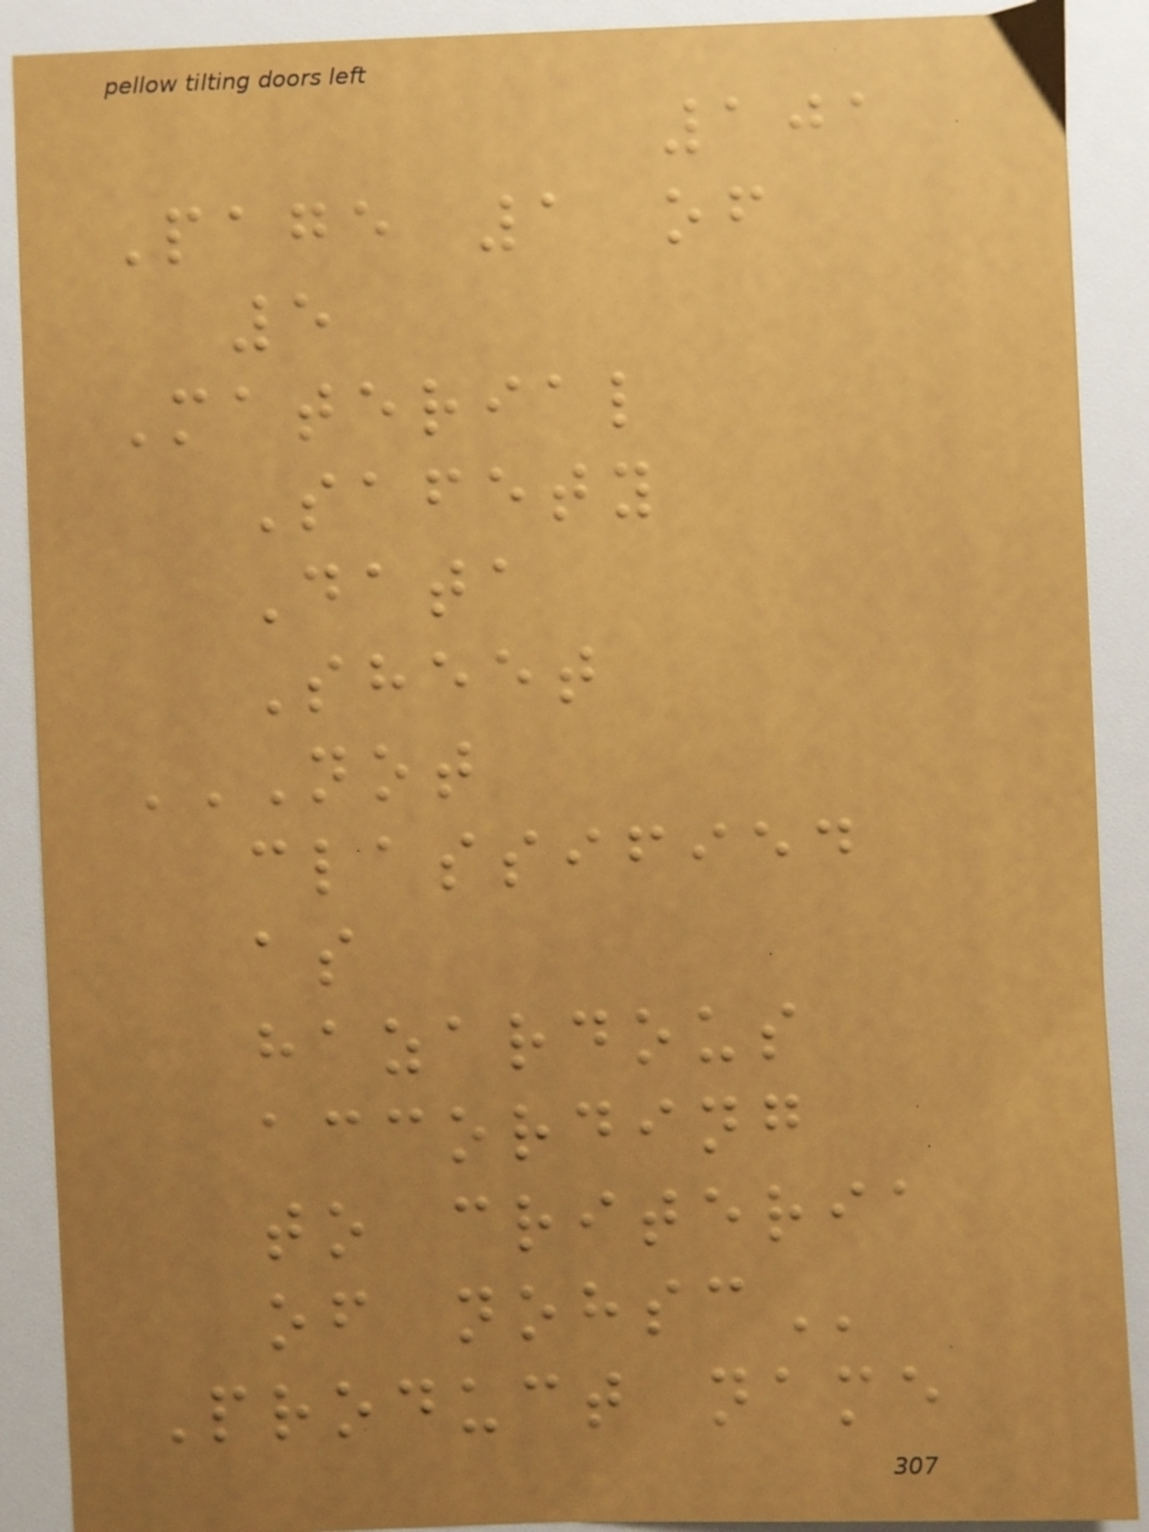101
Page 1 of
5
Material
Safety
Data
Sheet
NOT
CLASSIFIED
AS
HAZARDOUS
ACCORDING
TO CRITERIA
OF NOHSC
Product name
